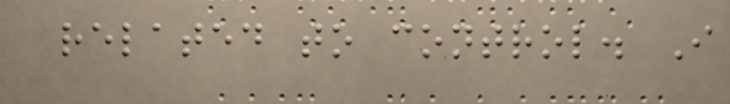related to control. I
